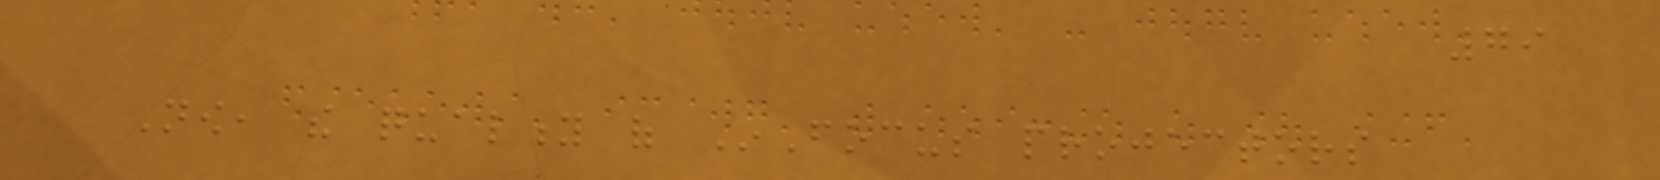79
Now, the quality of InFocus projectors
